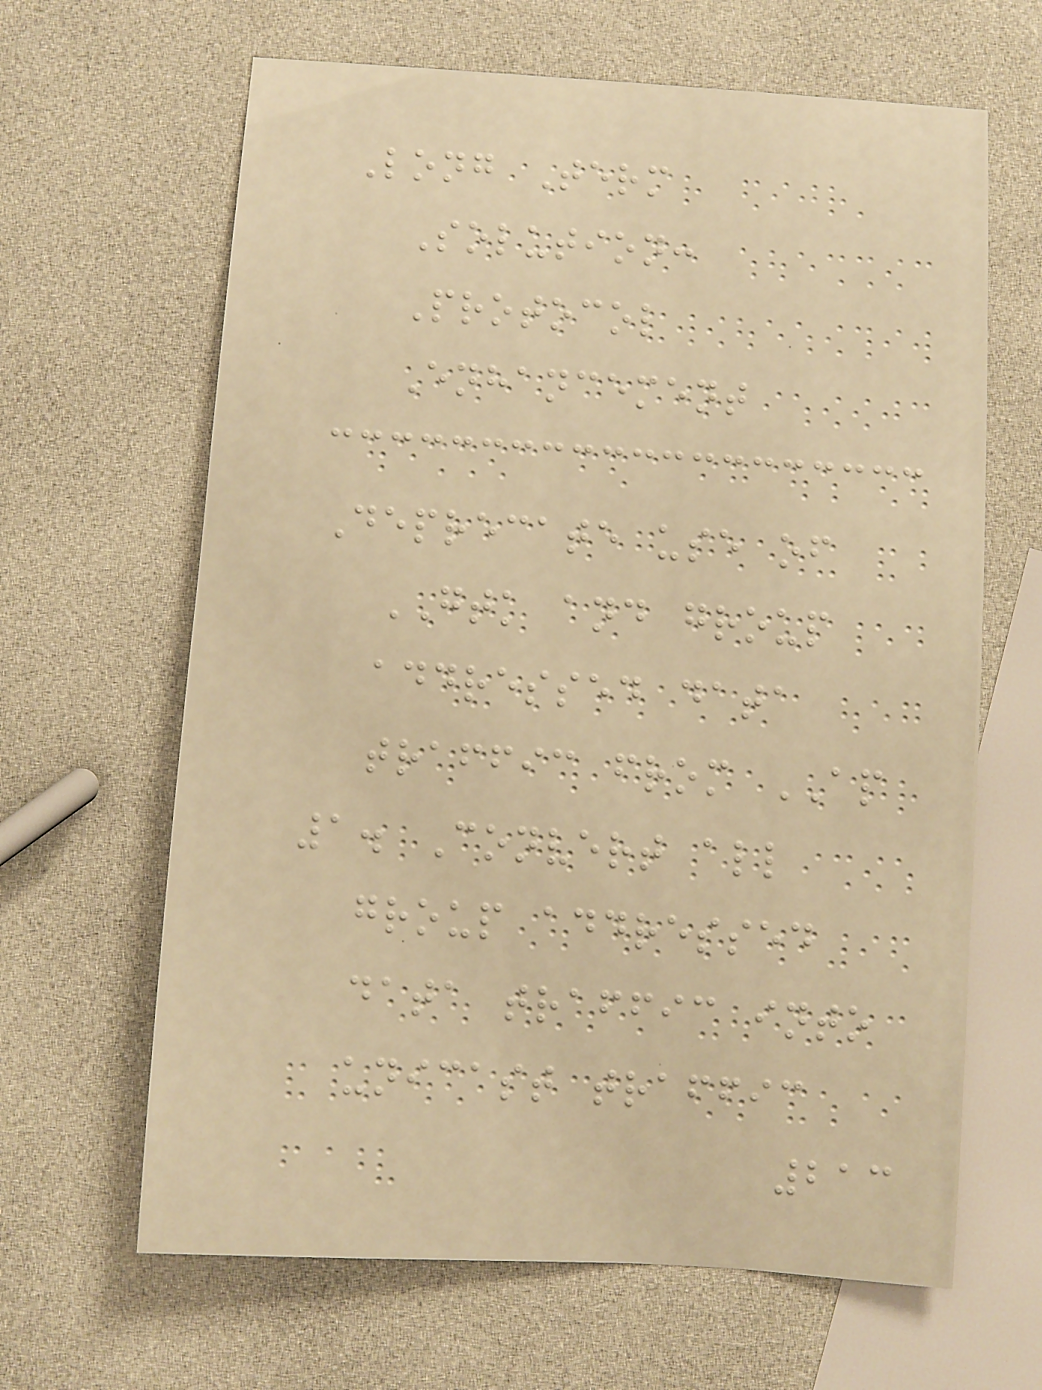Long Term
Solution:
Protocol
Enhancement
Deprecate use of
GTK and group
addressed data
traffic from AP
1. Convert all
group addressed
data traffic into
unicast traffic
213
